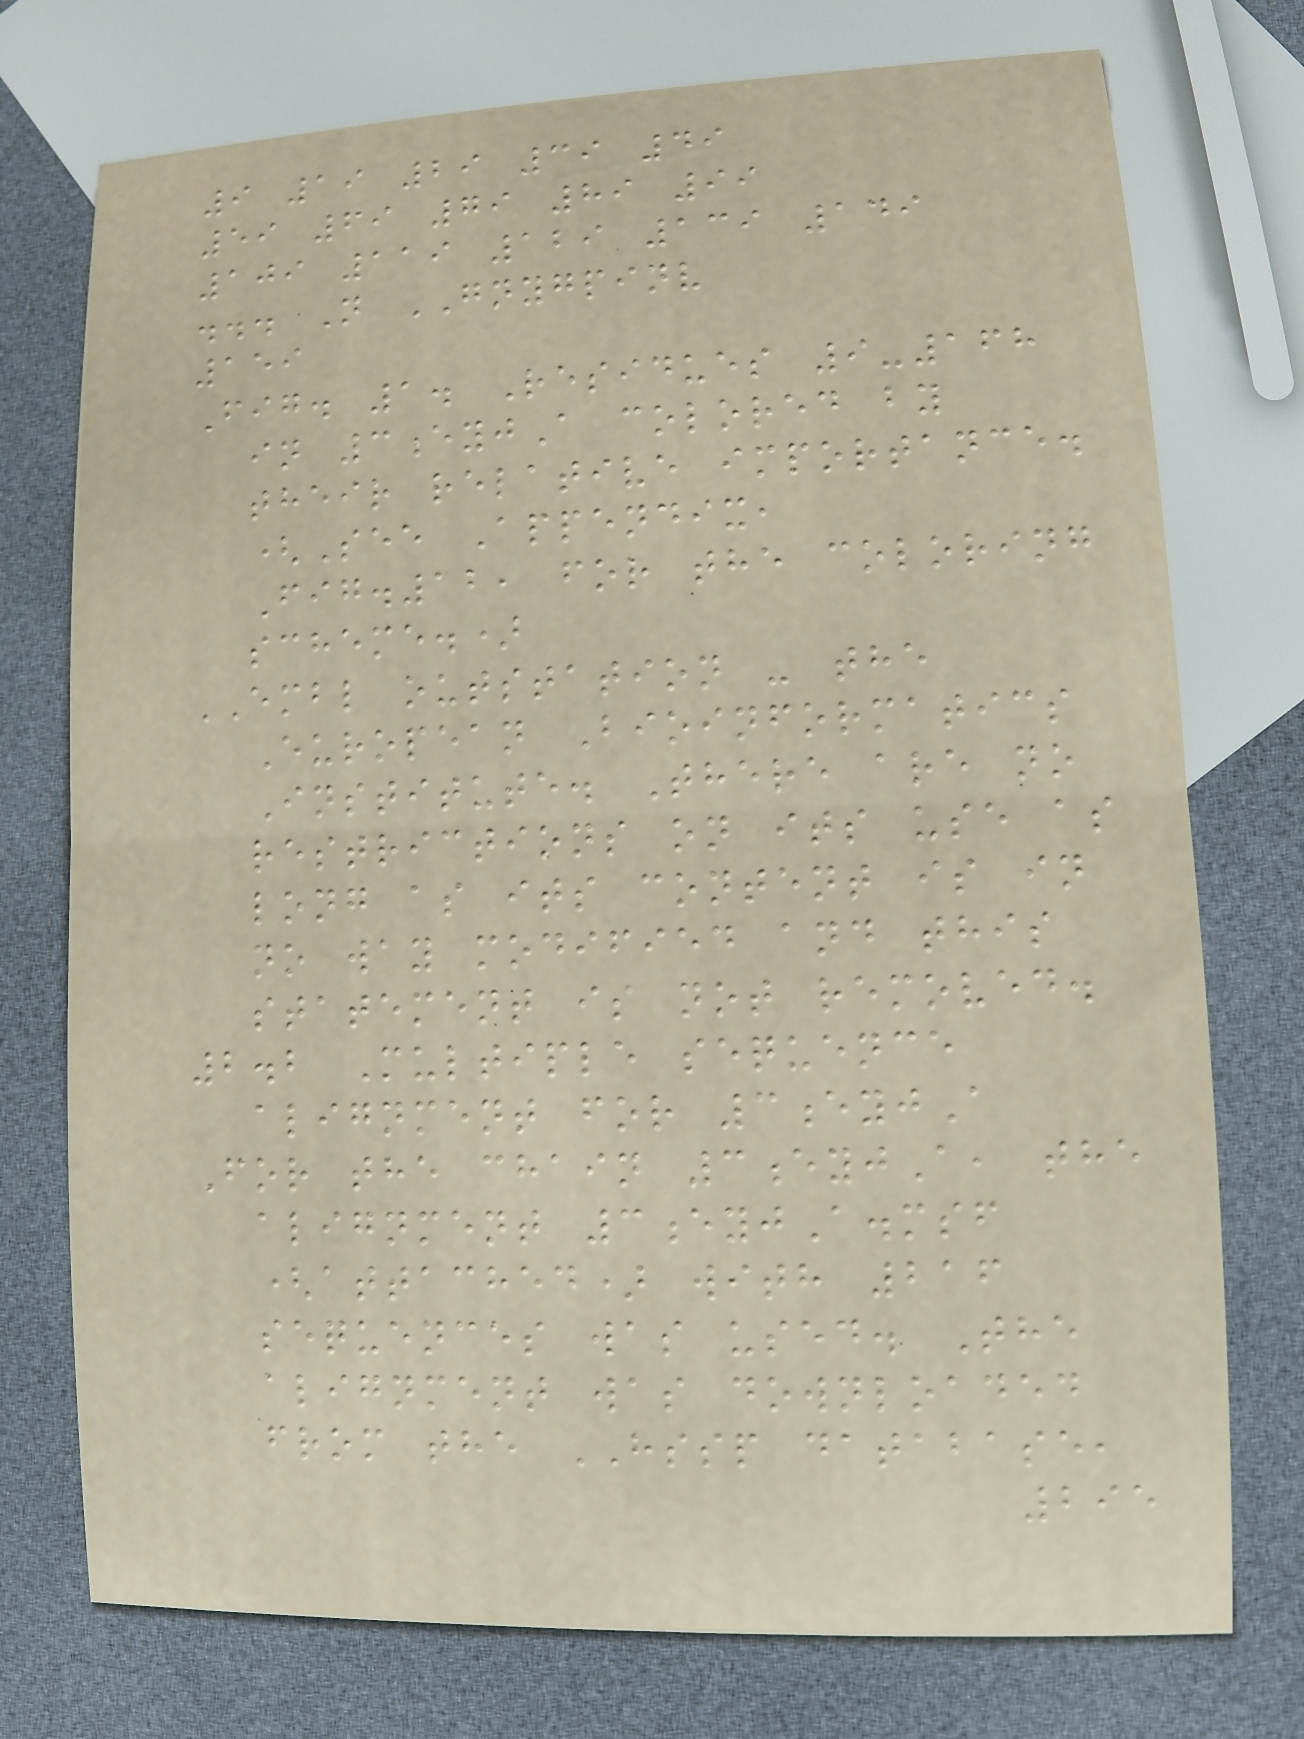9 19 29 39 49
59 69 79 89 99
109 119 129 139 149
... N GNYGPINV
159
Fig. 1. Residues 9-168
in 3eyjA colored by
their relative importance.
(See Appendix,
Fig.12, for the coloring
scheme.)
EMBL outstation - the
European Bioinformatics
Institute. There are no
restrictions on its use as
long as its content is in
no way modified and this
statement is not removed.
2.2 Multiple sequence
alignment for 3eyjA
For the chain 3eyjA, the
alignment 3eyjA.msf
(attached) with 216
sequences was used. The
alignment was downloaded
from the HSSP database,
295
